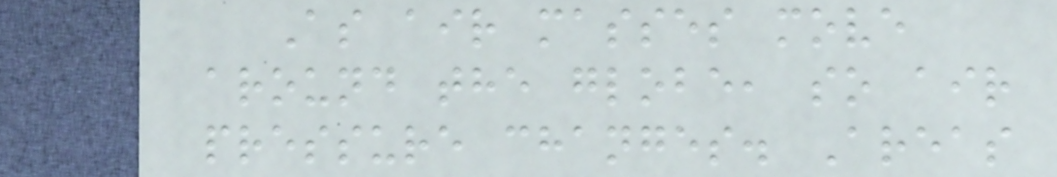As air masses move
around the globe, so air
pressure changes. Areas
